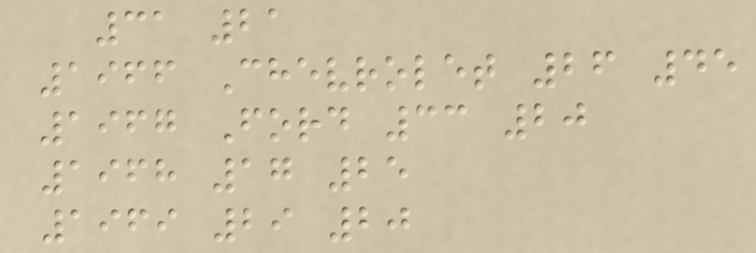31 21
1966 Chevrolet 26 45
1967 Ford 33 20
1968 17 25
1969 29 20
